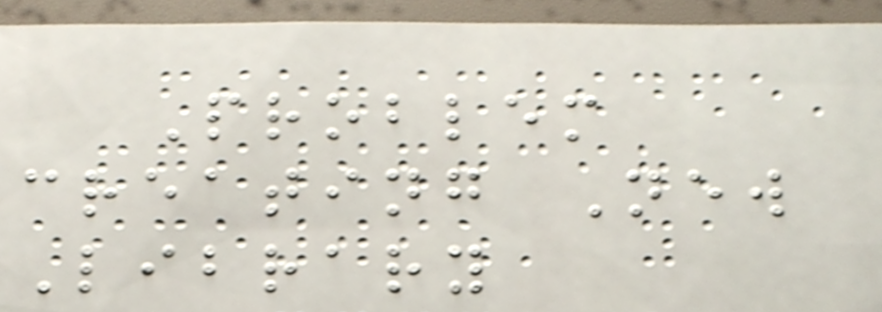Problem
creating New
Library
